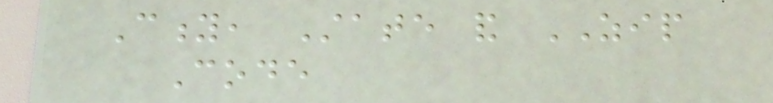City, State and ZIP
Code
